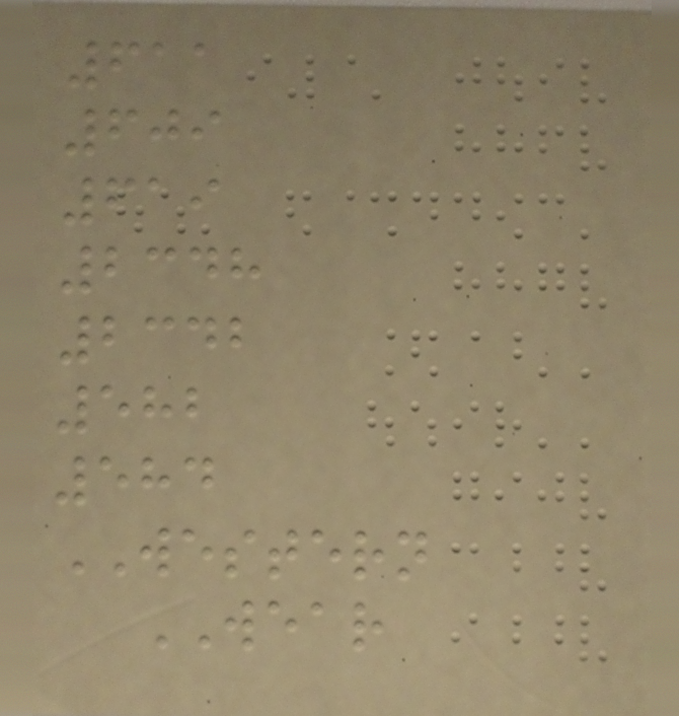611
609
619
2348
2342
582
584
WESTERN
WEAR
